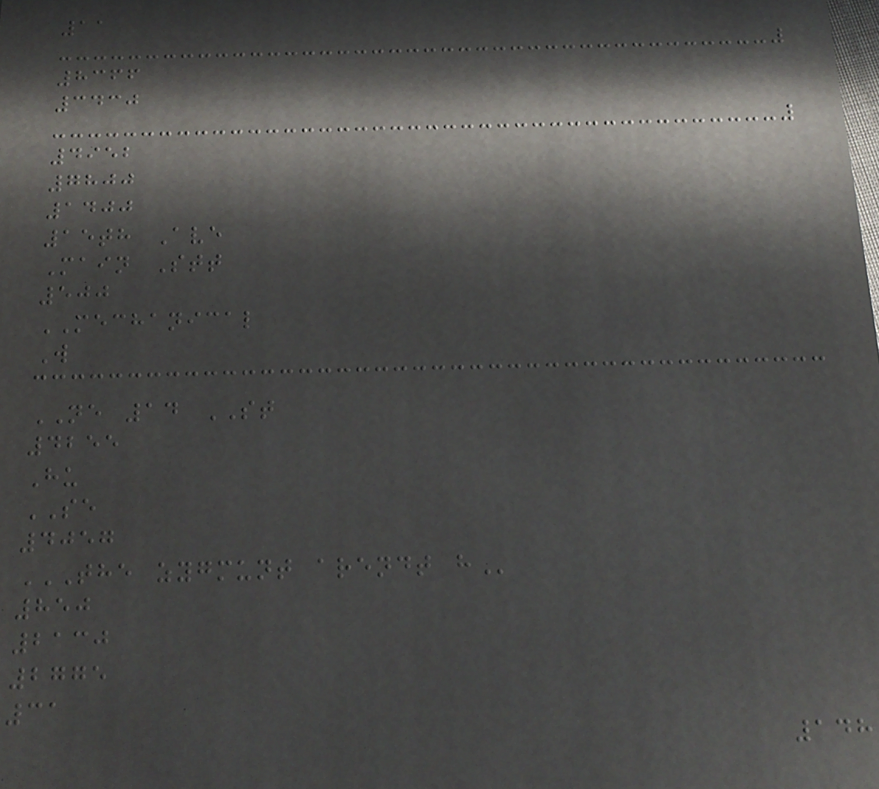11
8366
3430
4952
7800
1400
15th Ave
Main Stt
500
MECHANICAL
W
NE 14 ST
4255
Hu
SE
4057
THE ZYGMUNT ARENDT H
850
2130
2775
31
148
